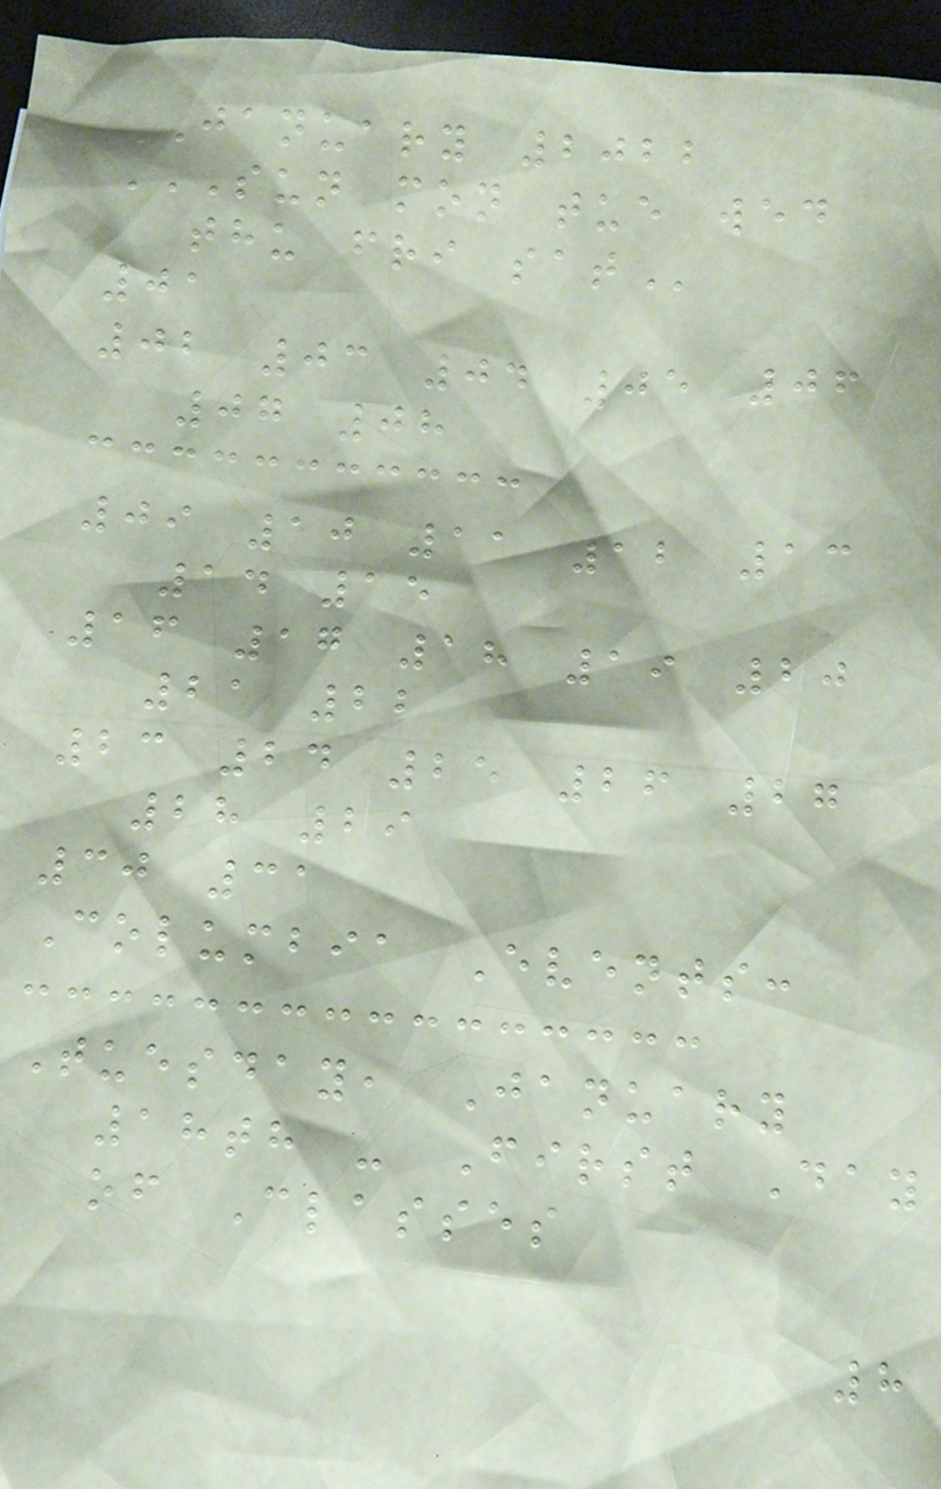JANUARY 2022
SUN MON TUE WED
THU FRI SAT
01
02 03 04 05 06
07 08
09 10 11 12 13
14 15
16 17 18 19 20
21 22
23 24 25 26 27
28 29
30 31
Columbia Events:
Tuesday, January
18th - First Day
of Classes
8
